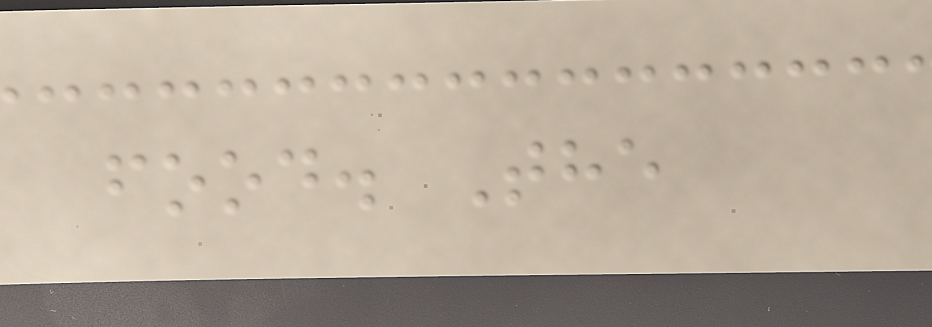food. The
